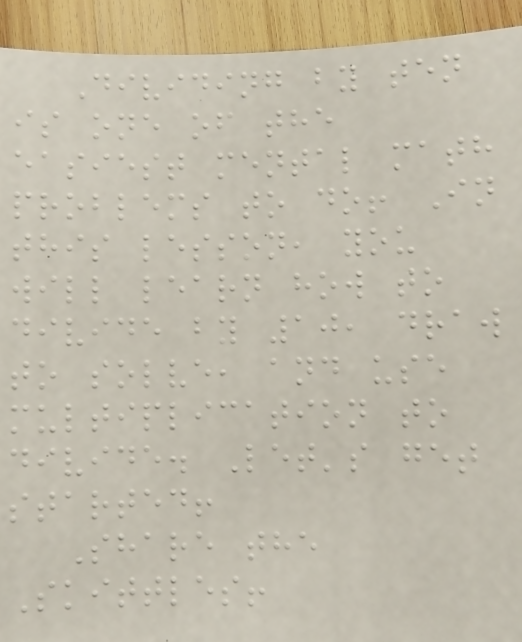Dividing by ten
is one of the
easiest mental math
problems to do! In
this lesson, you
will learn how to
divide by 10, draw
to solve, and use
multiplication to
divide. Let's get
started!
Share the
Skittles!
